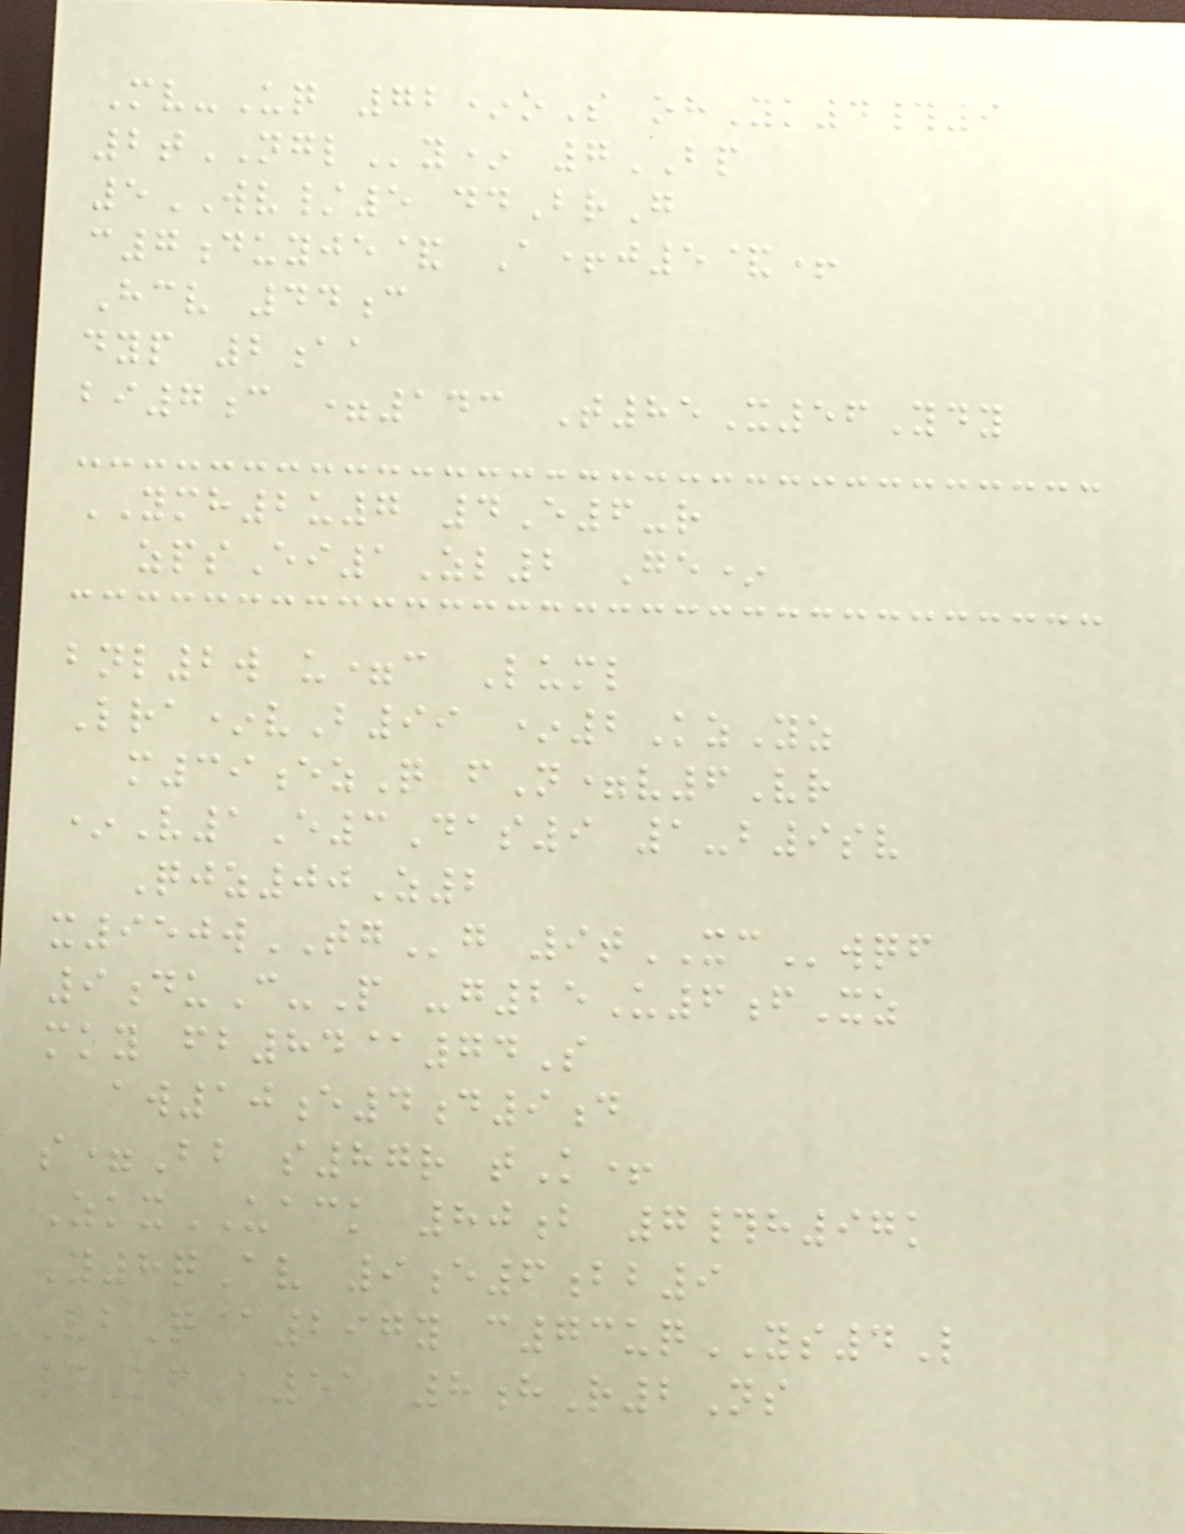Mv-Uq 72*oS ohYk4#9
2tNGLy* 7BP
5WV/5 ddBrG
c7duyje& A+j5&+
Hcv 44c
dyp 2aa
bi7c =143 T85X56Ydy
YMH2u7 4E6-r
zpsEi1Zl2 Ge*
bnl2w u=c Luml
Lra*vB99 *2KzYz
m39ezQ fN=v6Vr
*V1E3Das9 1-b9sv
Qjz00Z2
x950wTGg 9tXCwqf
9duC-P -g25U6fXz
mky fb84@74S
aw10e4d9d
s=Bb s87r tK+
ZkxUACK 80b 7#h97k
Y8qAv 9e6bb9
VbQ@297y c73uqYS4L
#KfA51 8hR2Ns
